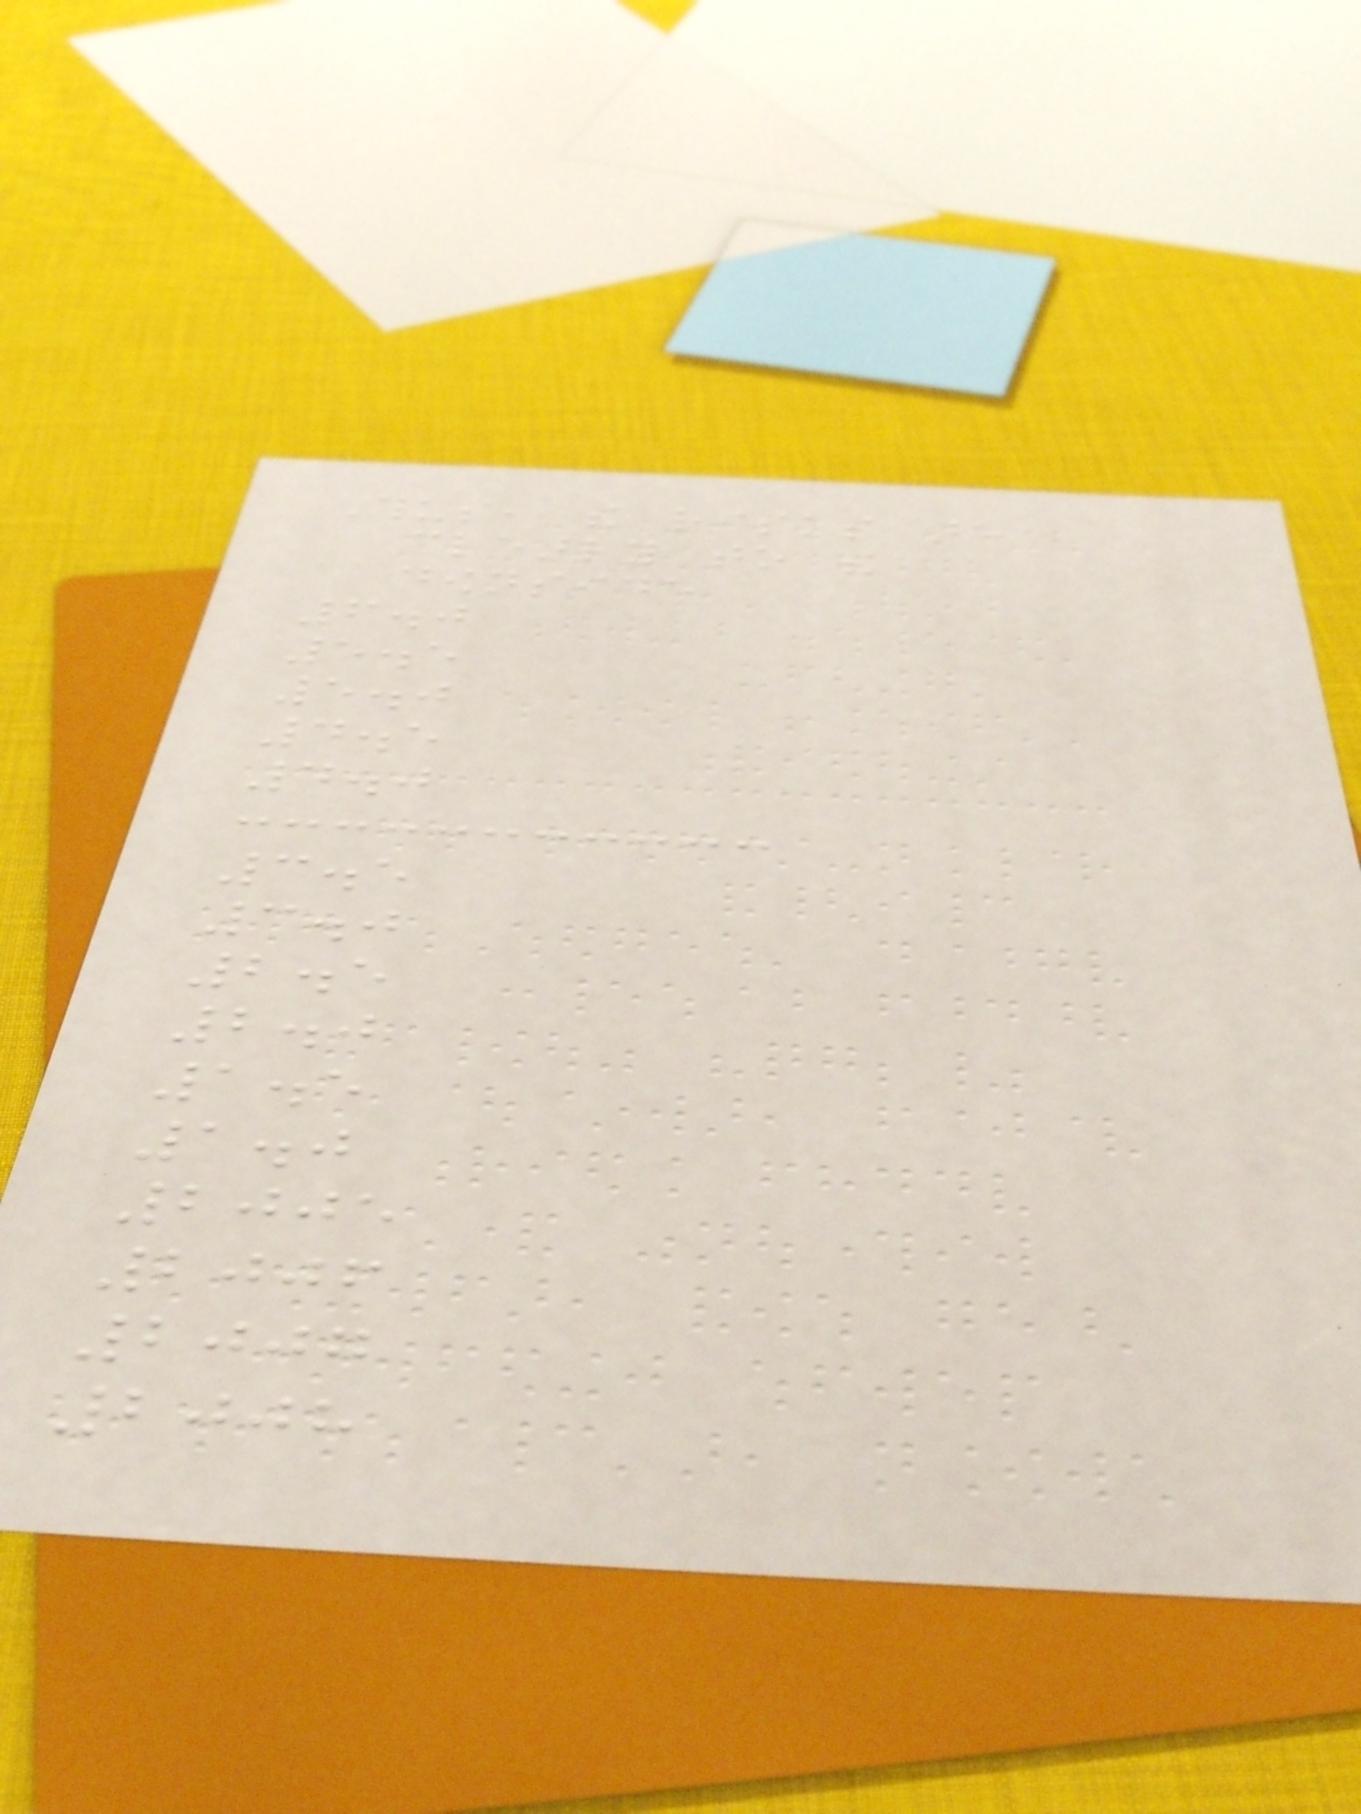Thus, the risks are
clearly to the
downside
6.0
5.5
5.0
4.5
4.0
3.5
3.0
2.5
2.0
1.5
1.0
2005
2006
2007
2008
